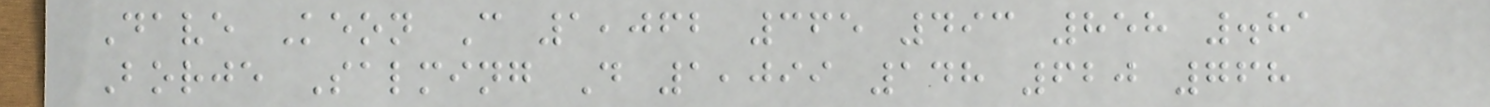Dave Keon C 1,062 365 493 858 .81
Borje Salming D 1,099 148 620 768
